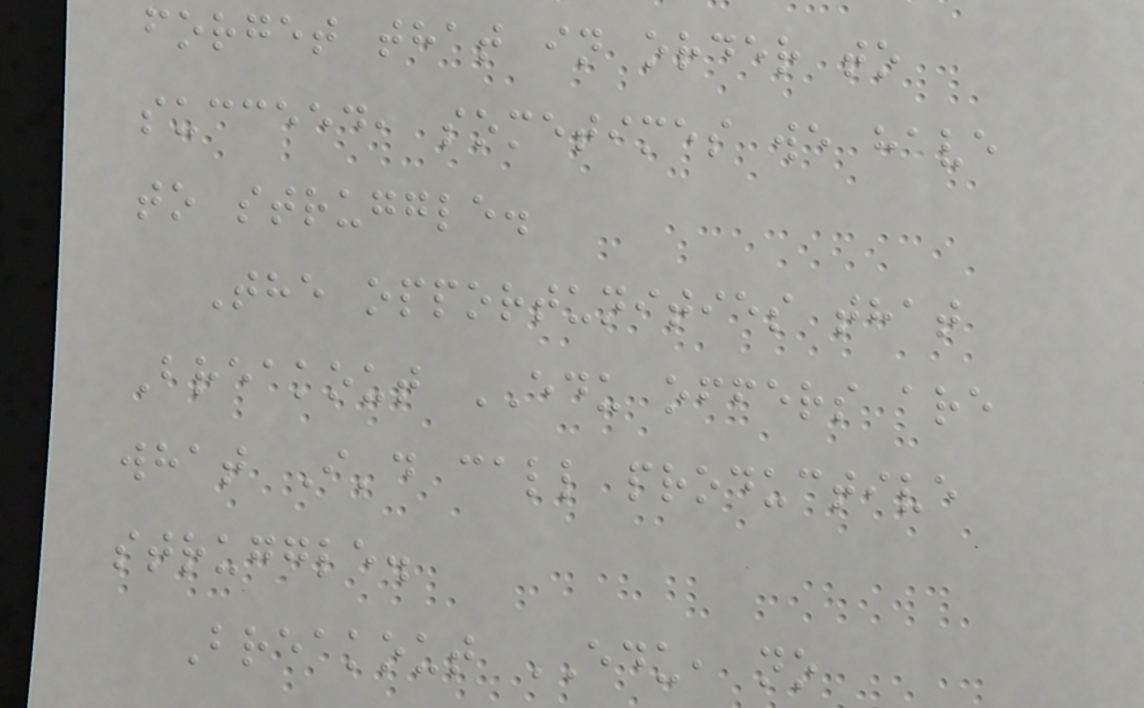forget that in order to
succeed, sometimes we have
to struggle.
The opportunities that
Breakout EDU offers are
what I'd call productive
struggle.
Breakout EDU, no
